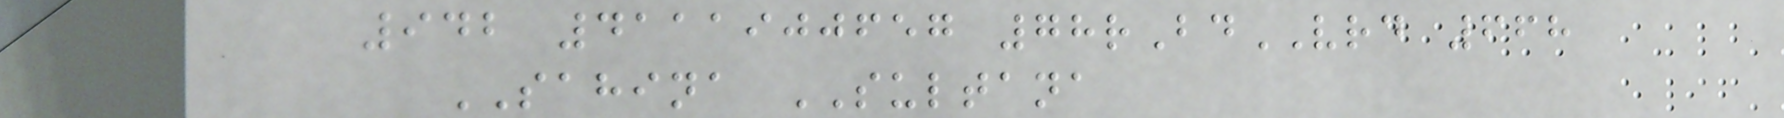942 4111900657 78rBdVRD 668
SAHINA SULTANA
